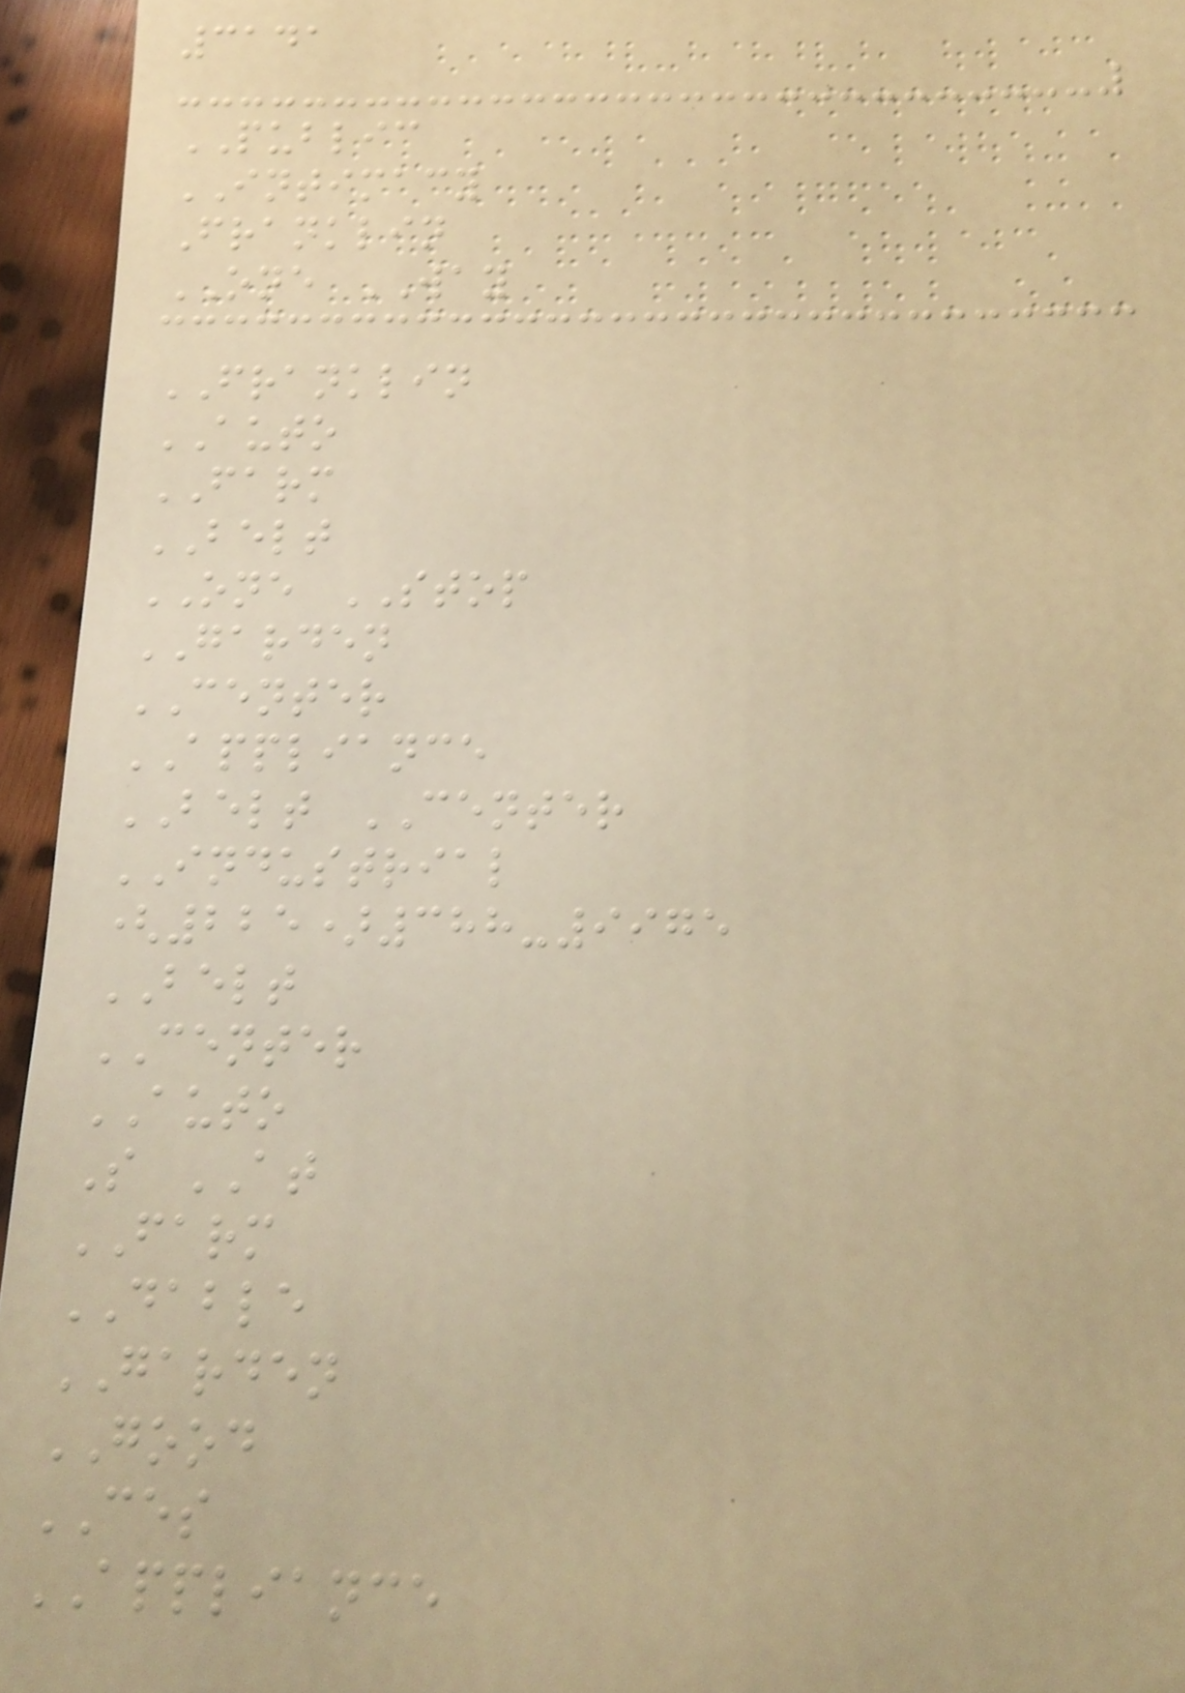3141
PUBLIC
INTIMACY
Franklin
ONE WAY
FRANKLIN
AUTO
FARM
BELT
ONE STOP
GARDEN
CENTER
APPLIANCE
BELT CENTER
INDUSTRIAL
(225)388-9975
BELT
CENTER
AUTO
S AT
FARM
DABLE
GARDEN
GOOD
CES
APPLIANCE
